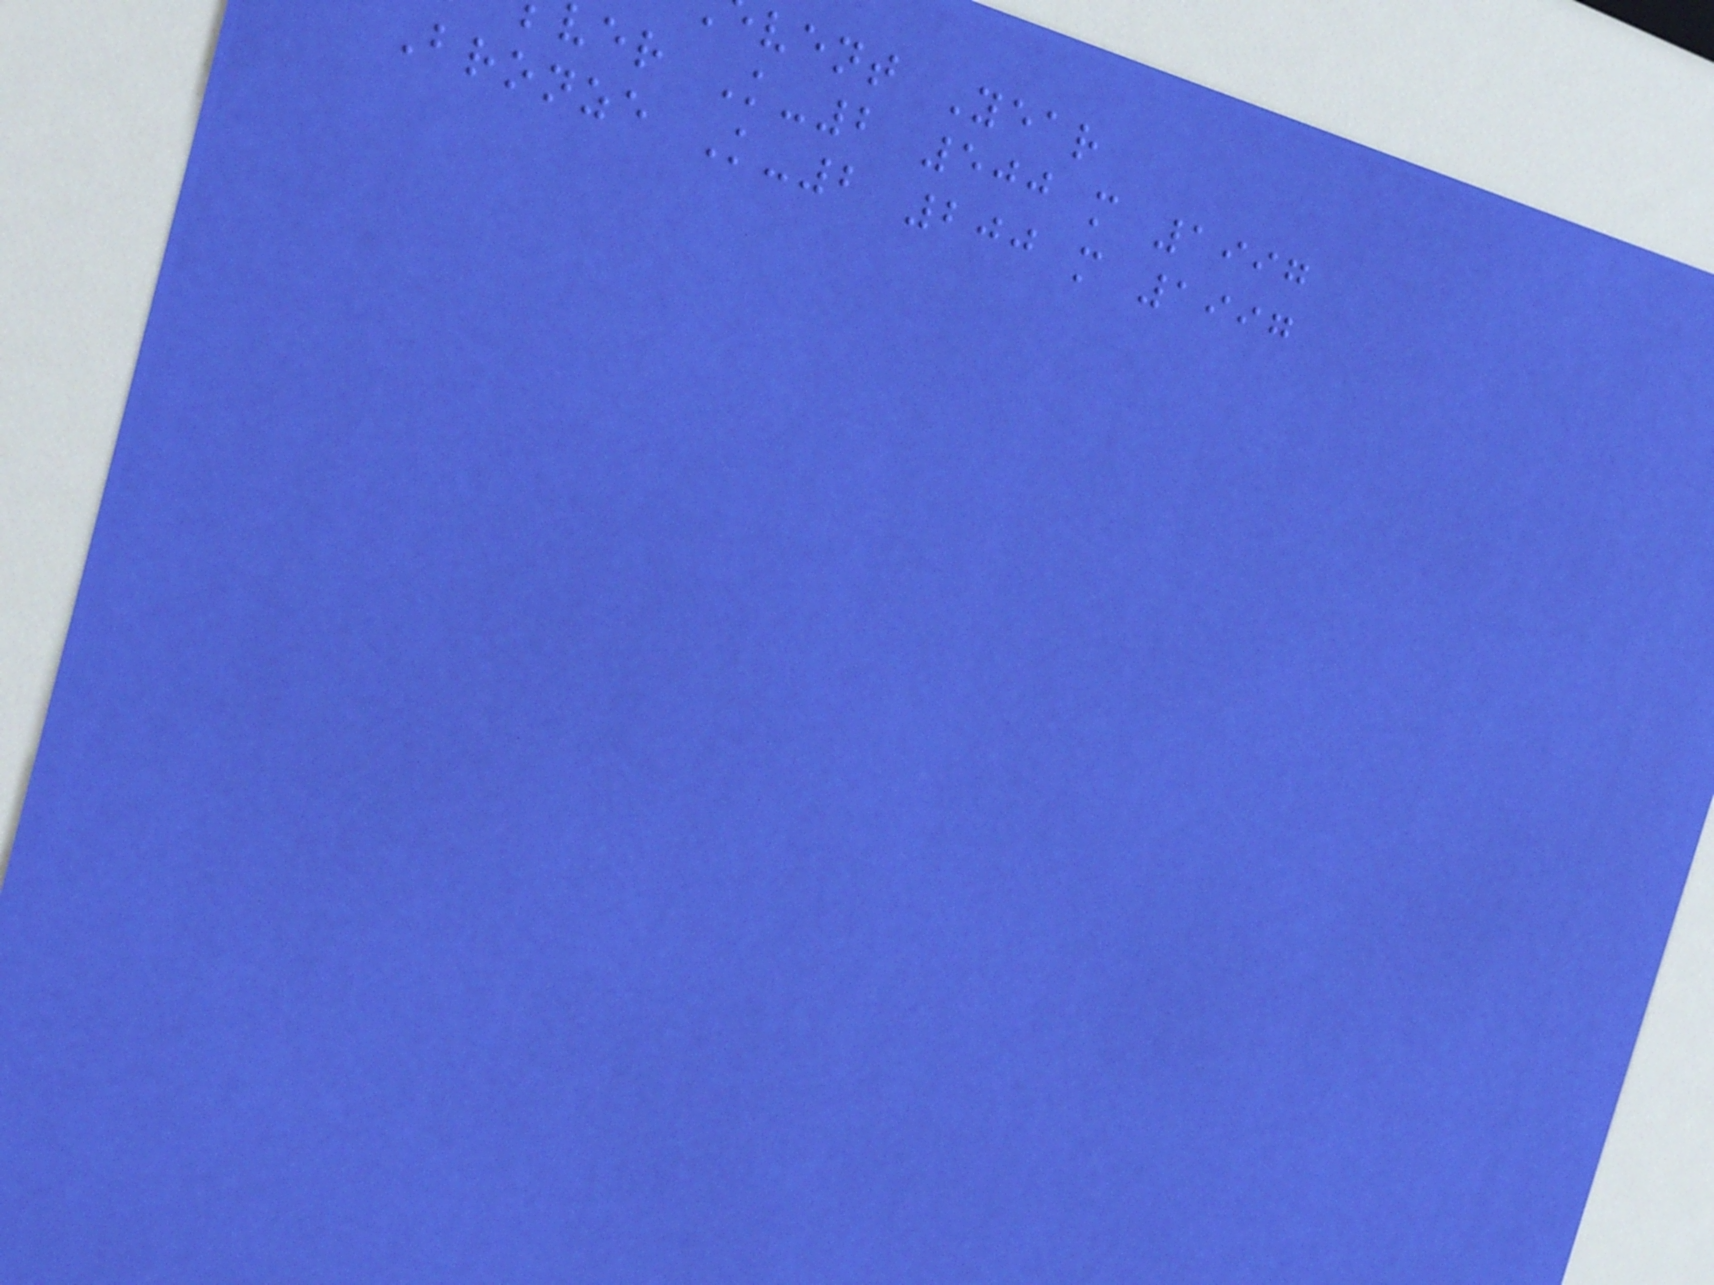vent Year
ver K-2 500 m 1997
Bronze K-2 200 m 1997
